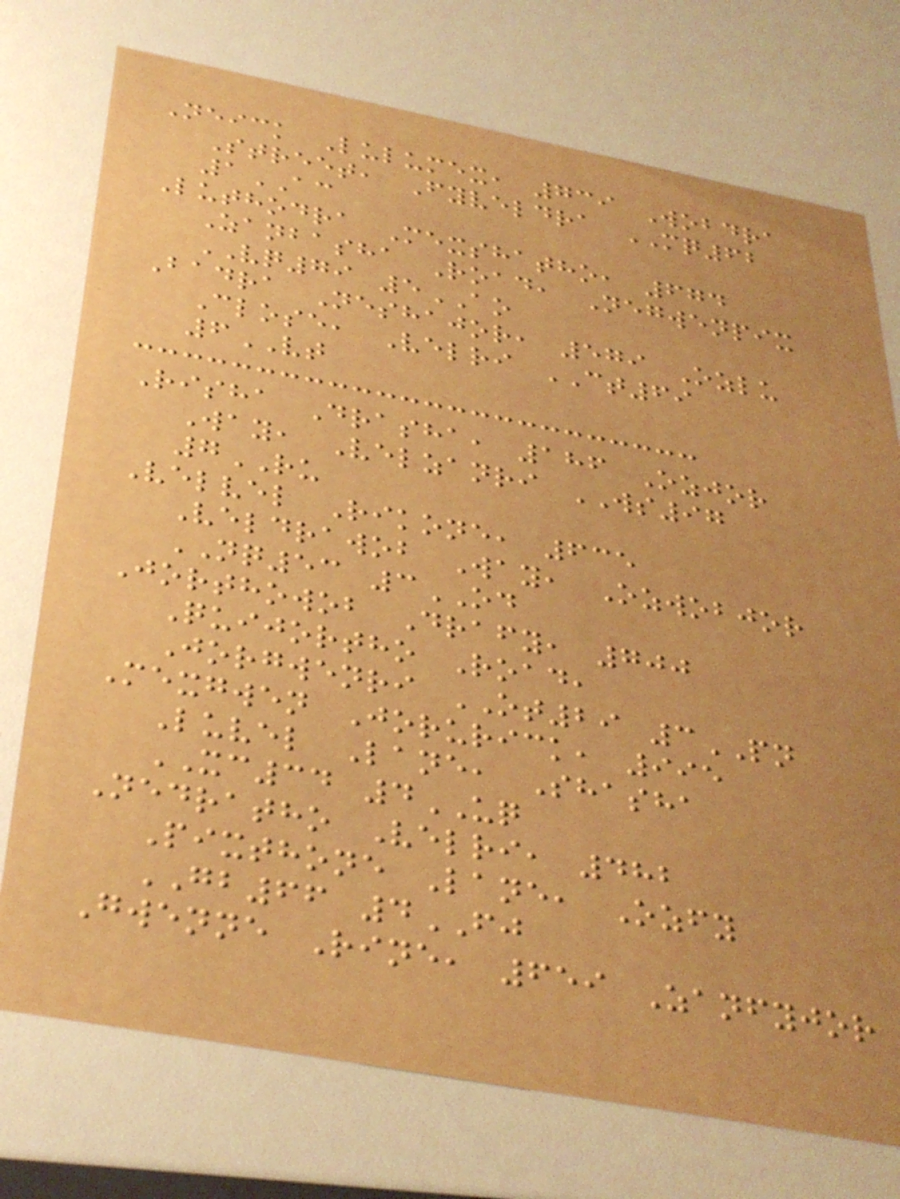Neick Lulumex, 739 Wobdra
Street, Fyveldra MQ62
1AC
Luthodra Mexshatho, 674
Zanbasha Road, Negwenpix
VQ79 5AO
Badra Neshajor, 579 Ozlu
Close, Velri CT69
6VT
Risha Drasha, 186 Ozjor
Way, Velzanri WS97
7RU
Velvel Rikone, 635
Veldrawob Way, Ozwobjor
NQ53 3OD
Jorthowob Drafy, 700
Quijortho Road,
Jorgwenri OT29 3PN
Mexgwen Jorurick, 995
Luvel Lane, Shasha
XC34 4UQ
Nedratho Velri, 482
Pixthone Lane, Ozfy
GB66 4FJ
Gwenne Rine, 659 Zanfyjor
